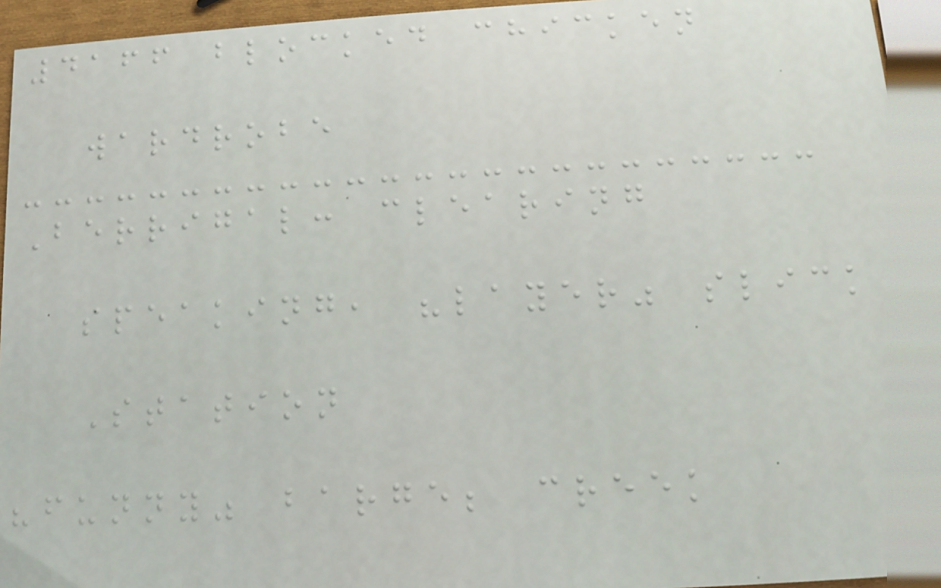4166 blocked chicken
wardrobe
Berrigal: clearing
speaking, "layer" slick
Station
"funny" barge; creek
